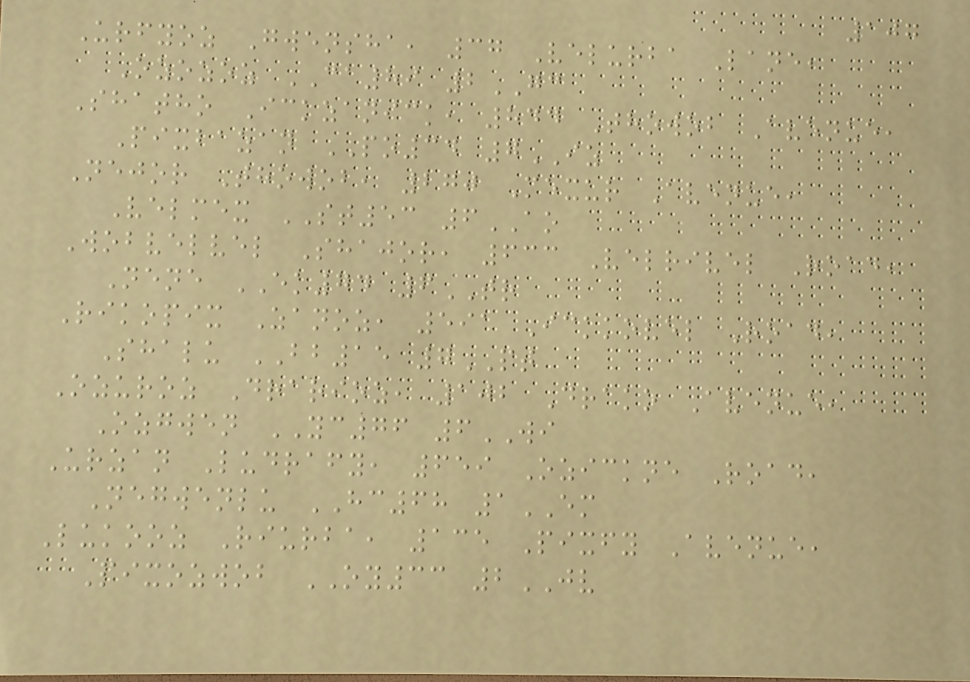107
Urfyoz Gwensha, 37 Velurba Lane,
Ozozoz CA89 2GC
Shatho Ickzanick, 844 Thowob Avenue,
Pixbazan PO34 7IZ
Nejor Thowob, 270 Mexur Avenue,
Velmex ST53 6AO
Wobvelvel Shajor, 633 Velrivel Road,
Nene EK74 6TR
Rikopix Zanoz, 591 Ickkovel Road,
Shalu BB15 7PT
Ozuroz Drarioz, 102 Drako Avenue,
Ozgwen YC76 6WI
Urzan Ludrafy, 659 Ozickne Road,
Negwenlu HC68 1EM
Lukooz Riurba, 135 Pixfy Avenue,
Pixozwob OY33 2JV
